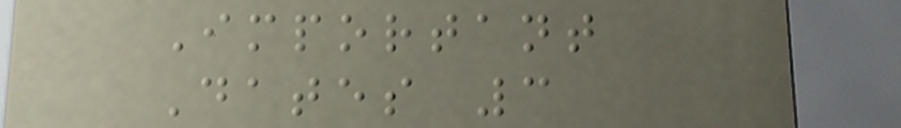Important
Dates 3
